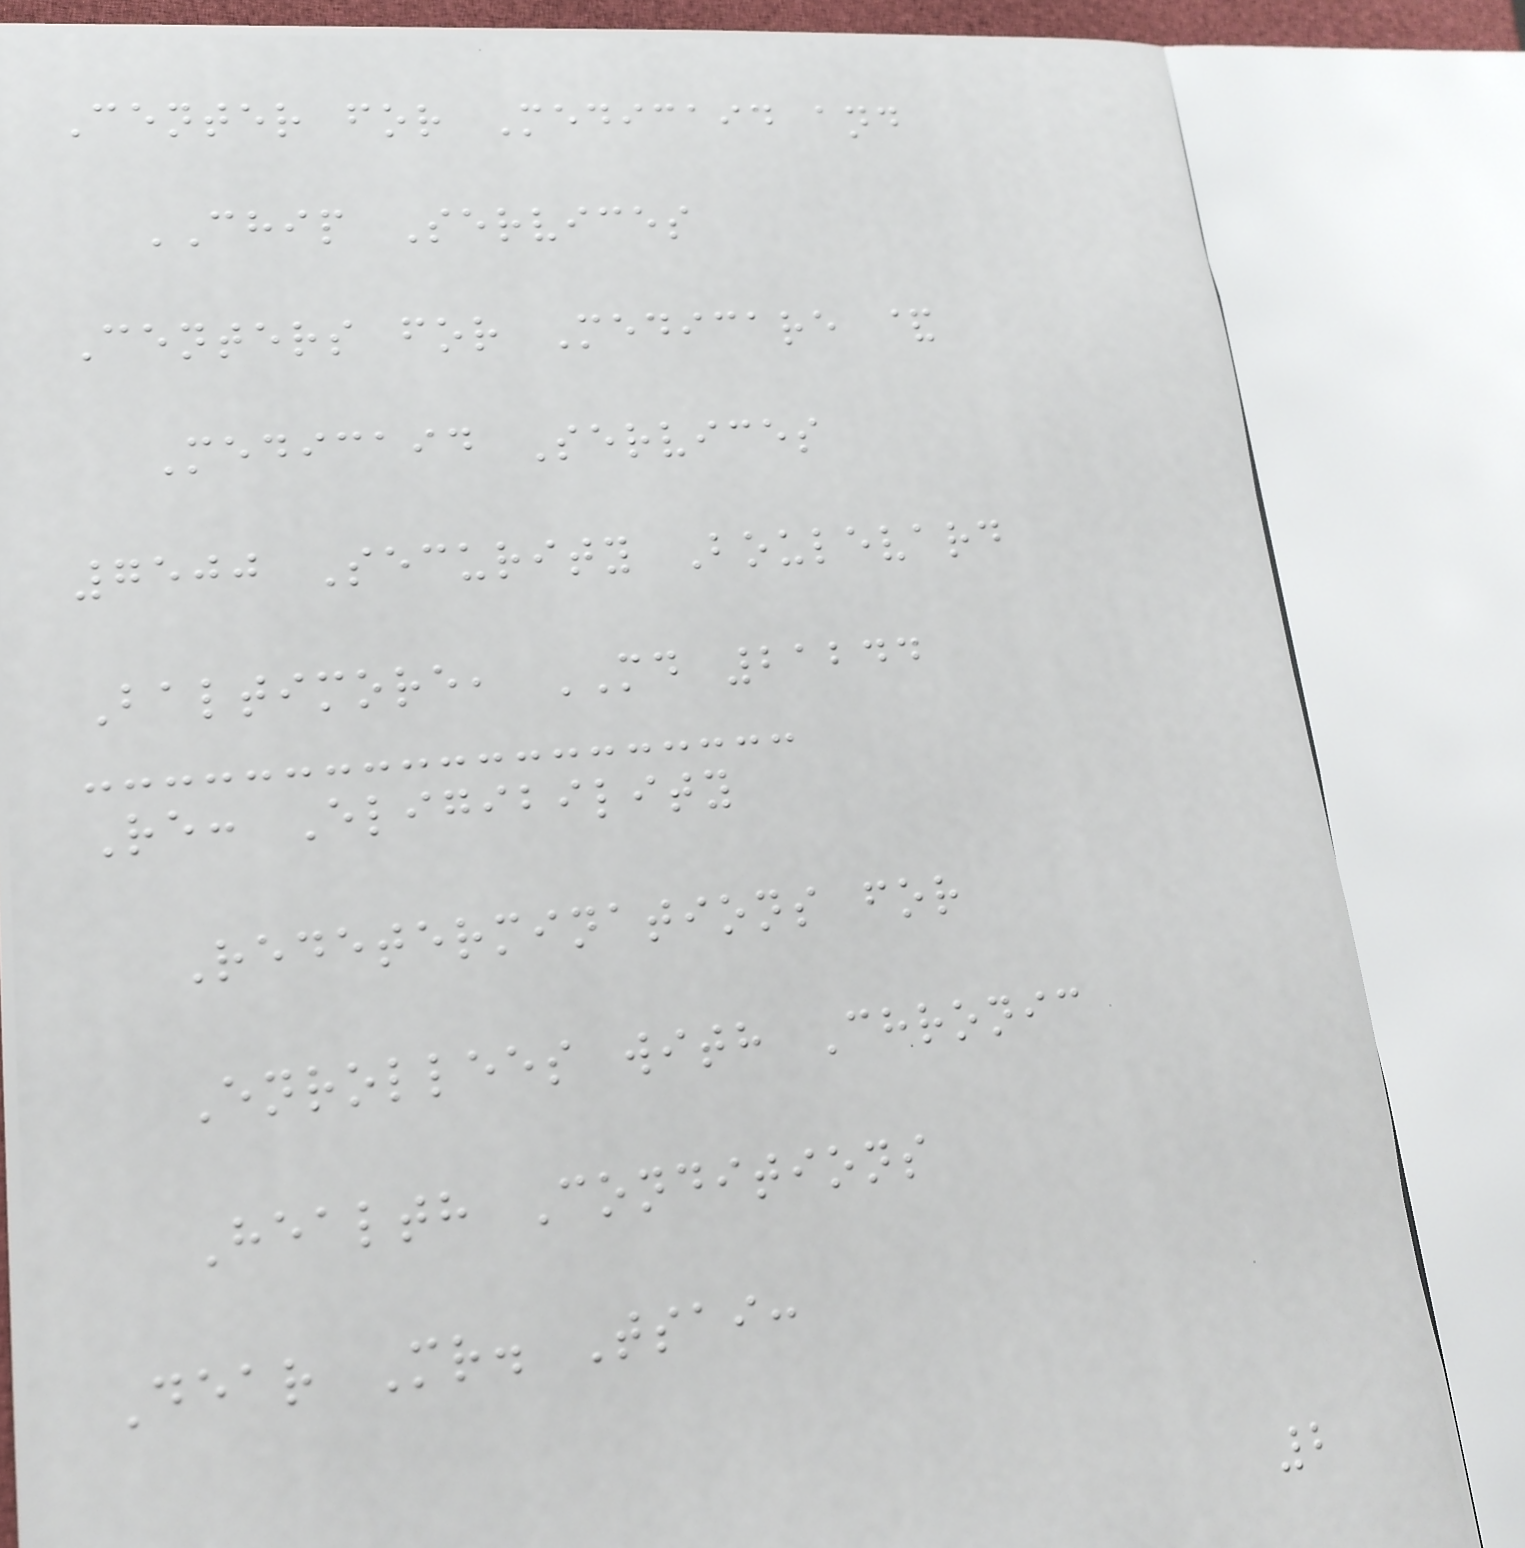Center for Medicaid and
CHIP Services
Centers for Medicare &
Medicaid Services
7500 Security Boulevard
Baltimore, MD 21244
Re: Eligibility
Redeterminations for
Enrollees with Chronic
Health Conditions
Dear Mr. Tsai:
2
